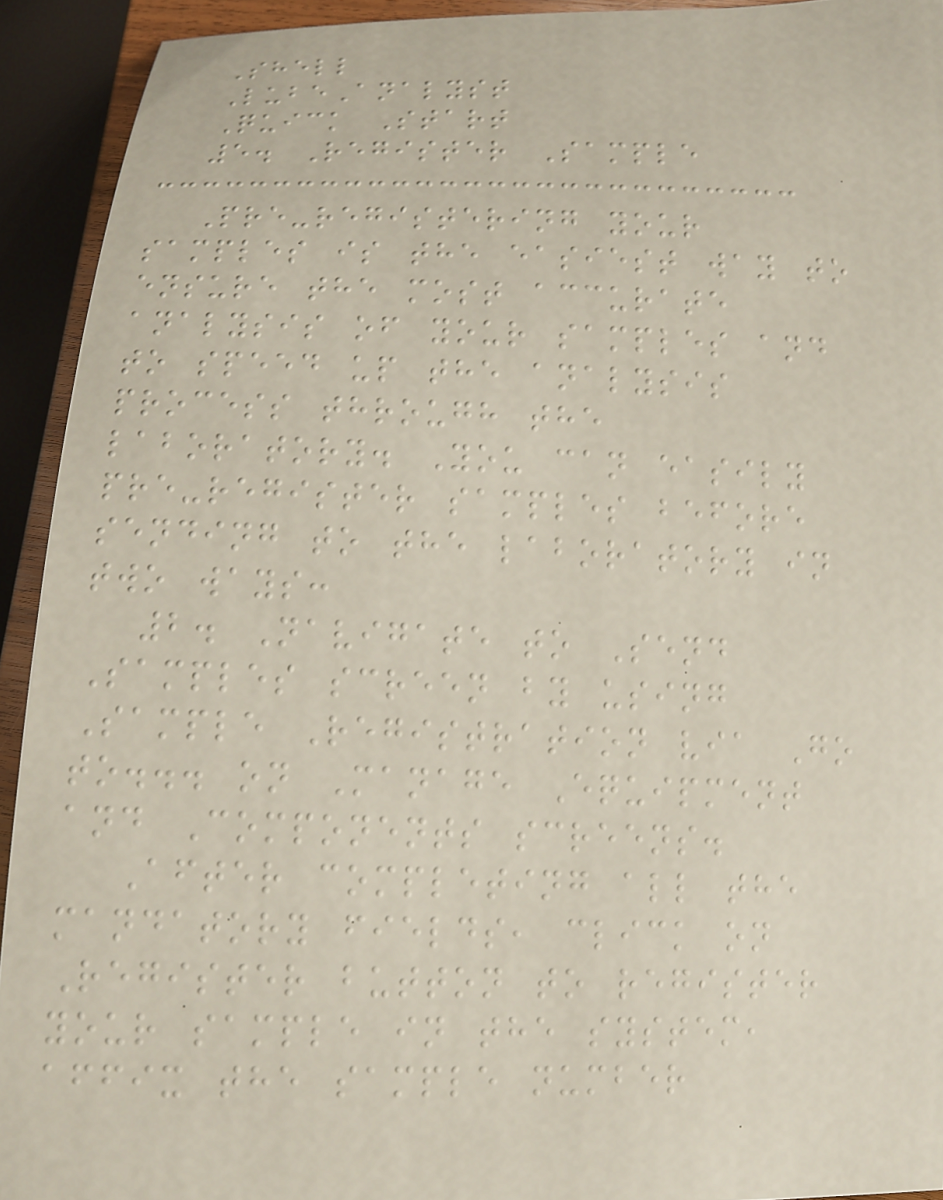Shell
LubeAnalyst
Quick Start
5. Register Sample
Pre-registering your
samples is the easiest way to
ensure the most accurate
analysis of your samples and
to speed up the analysis
process through the
laboratory. You can easily
pre-register samples before
sending to the laboratory in
two ways:
2. Navigate to Send
Samples screen by using
Sample Registration via Go
to... on Manage Equipment
and Components screens.
After completing all the
mandatory fields, click on
Register button to register
your sample in the system,
affix the sample number
